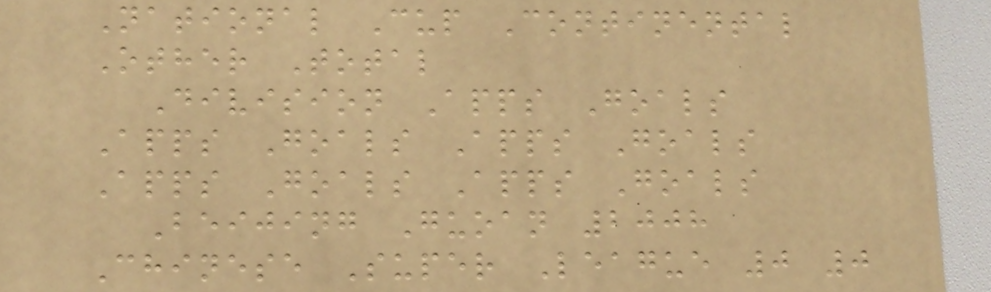National Cup Continental
Other Total
Division Apps Goals
Apps Goals Apps Goals
Apps Goals Apps Goals
Beijing Guoan 2008
Chinese Super League 0 0
